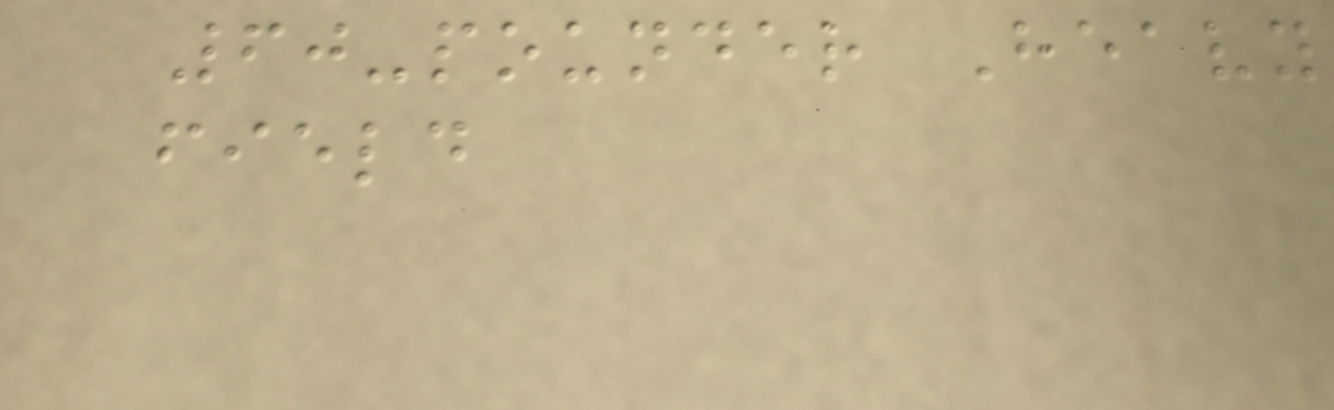60-pounder Heavy
field
